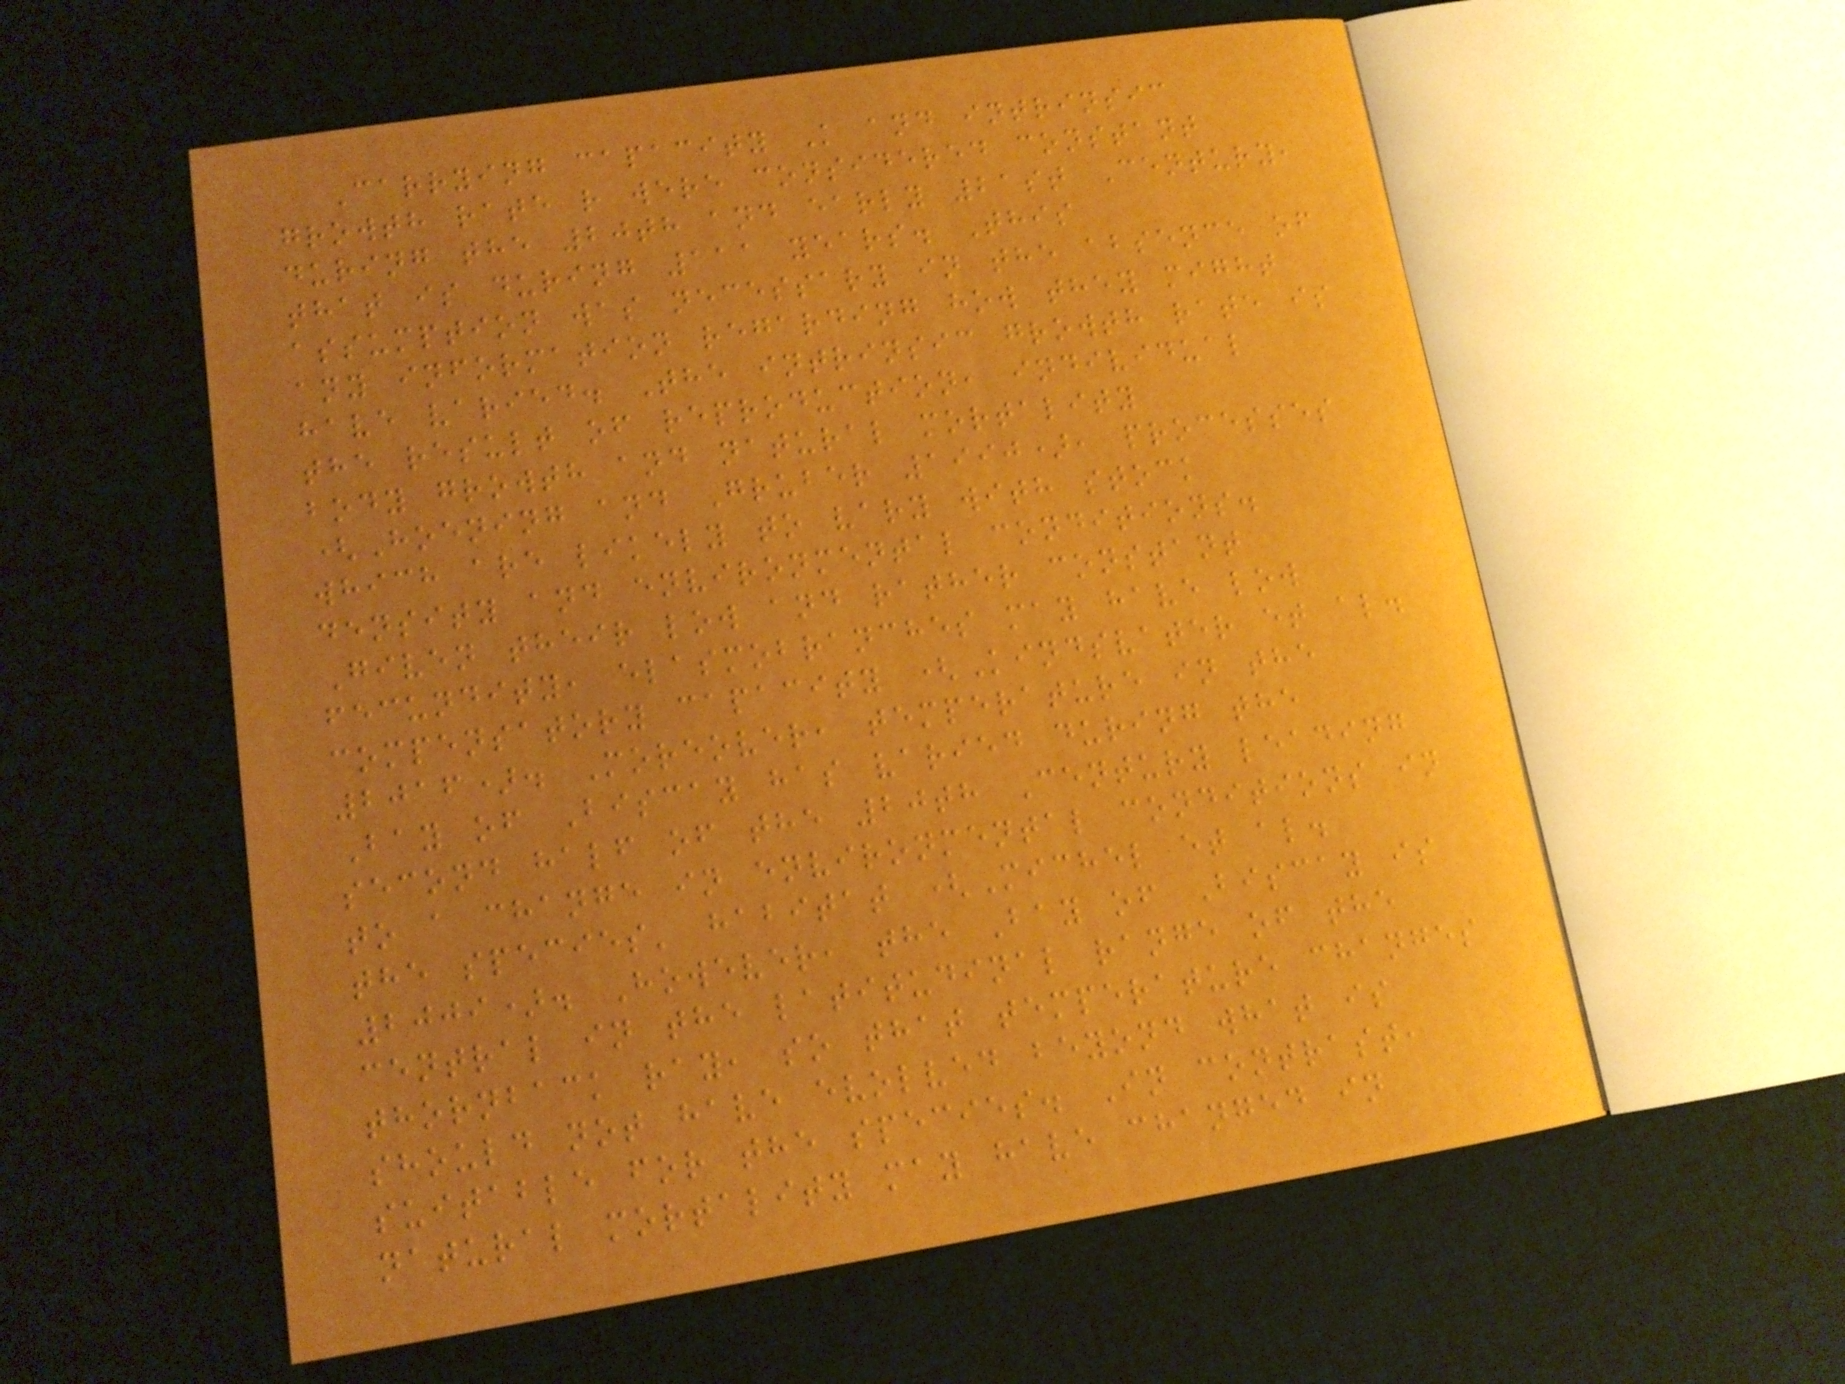Carrying capacity K and intrinsic
growth rate r were considered constant
during the 20th and early 21st Century,
that is during 111 years. This
assumption was necessary in the absence of
any information regarding how they might
have varied. The intrinsic growth rate is
the result of reproduction, individual
body growth and natural mortality
(Hoening and Gruber 1990), processes
which are likely to vary with stock
density and environmental conditions.
Given their low and rather constant
fecundity, elasmobranches may have low
compensatory capacity (Kindsvater et al.
2016). Moreover, temperature in the
Bay of Biscay has varied during the
second half of the 20th Century leading
to a change in environmental conditions in
the species' habitat (Michel et al.
2009). However, the Bay of Biscay is
central in the latitudinal range of the
thornback ray, so that temperature changes
should not have evolved beyond what is
suitable for the species. In contrast,
natural mortality may have changed in
